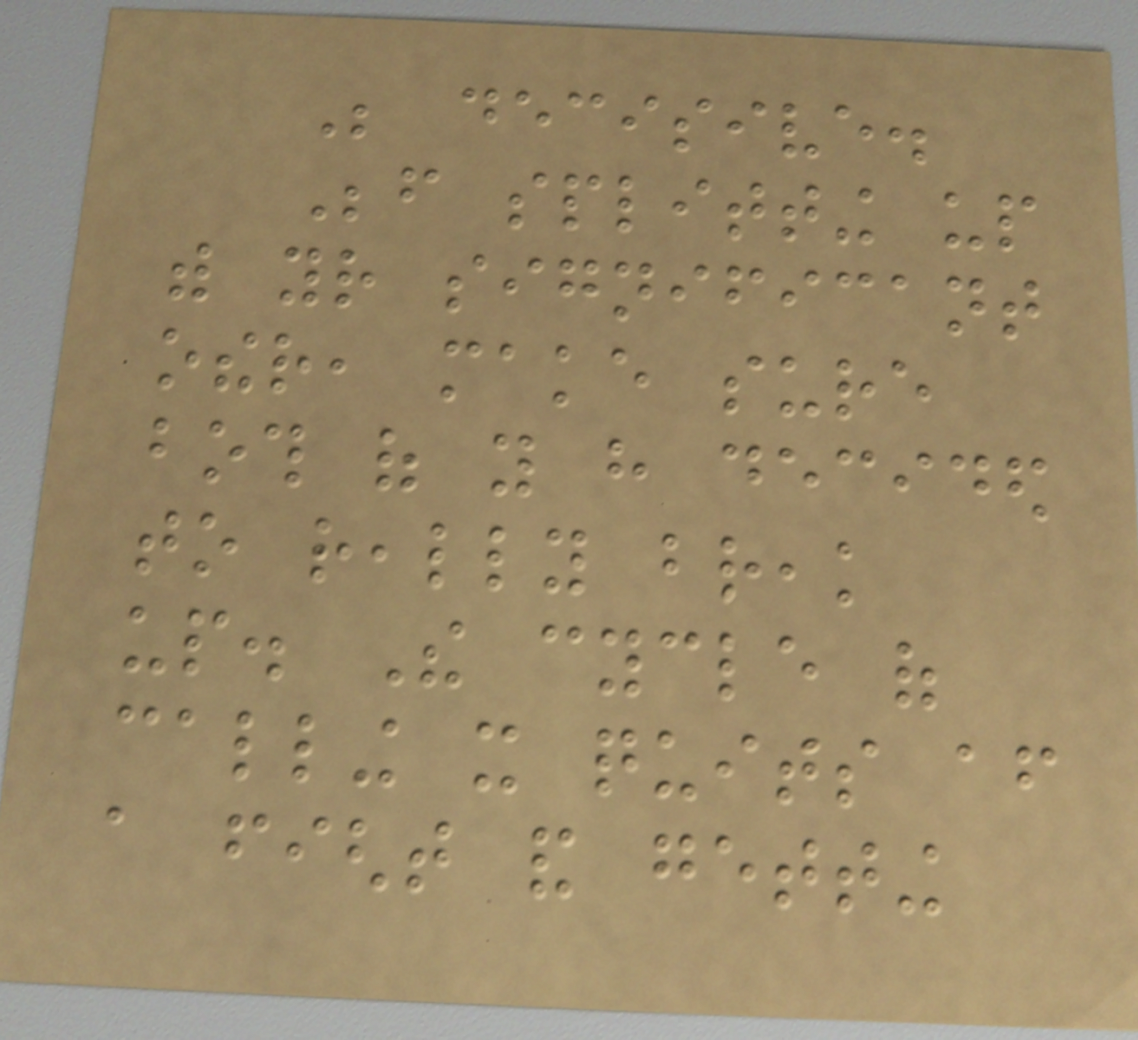Be decisive.
Before splitting up
with your significant
other, make sure
both of you have decided
to really break
up. The cycle of
calling it quits after
a fight and getting
